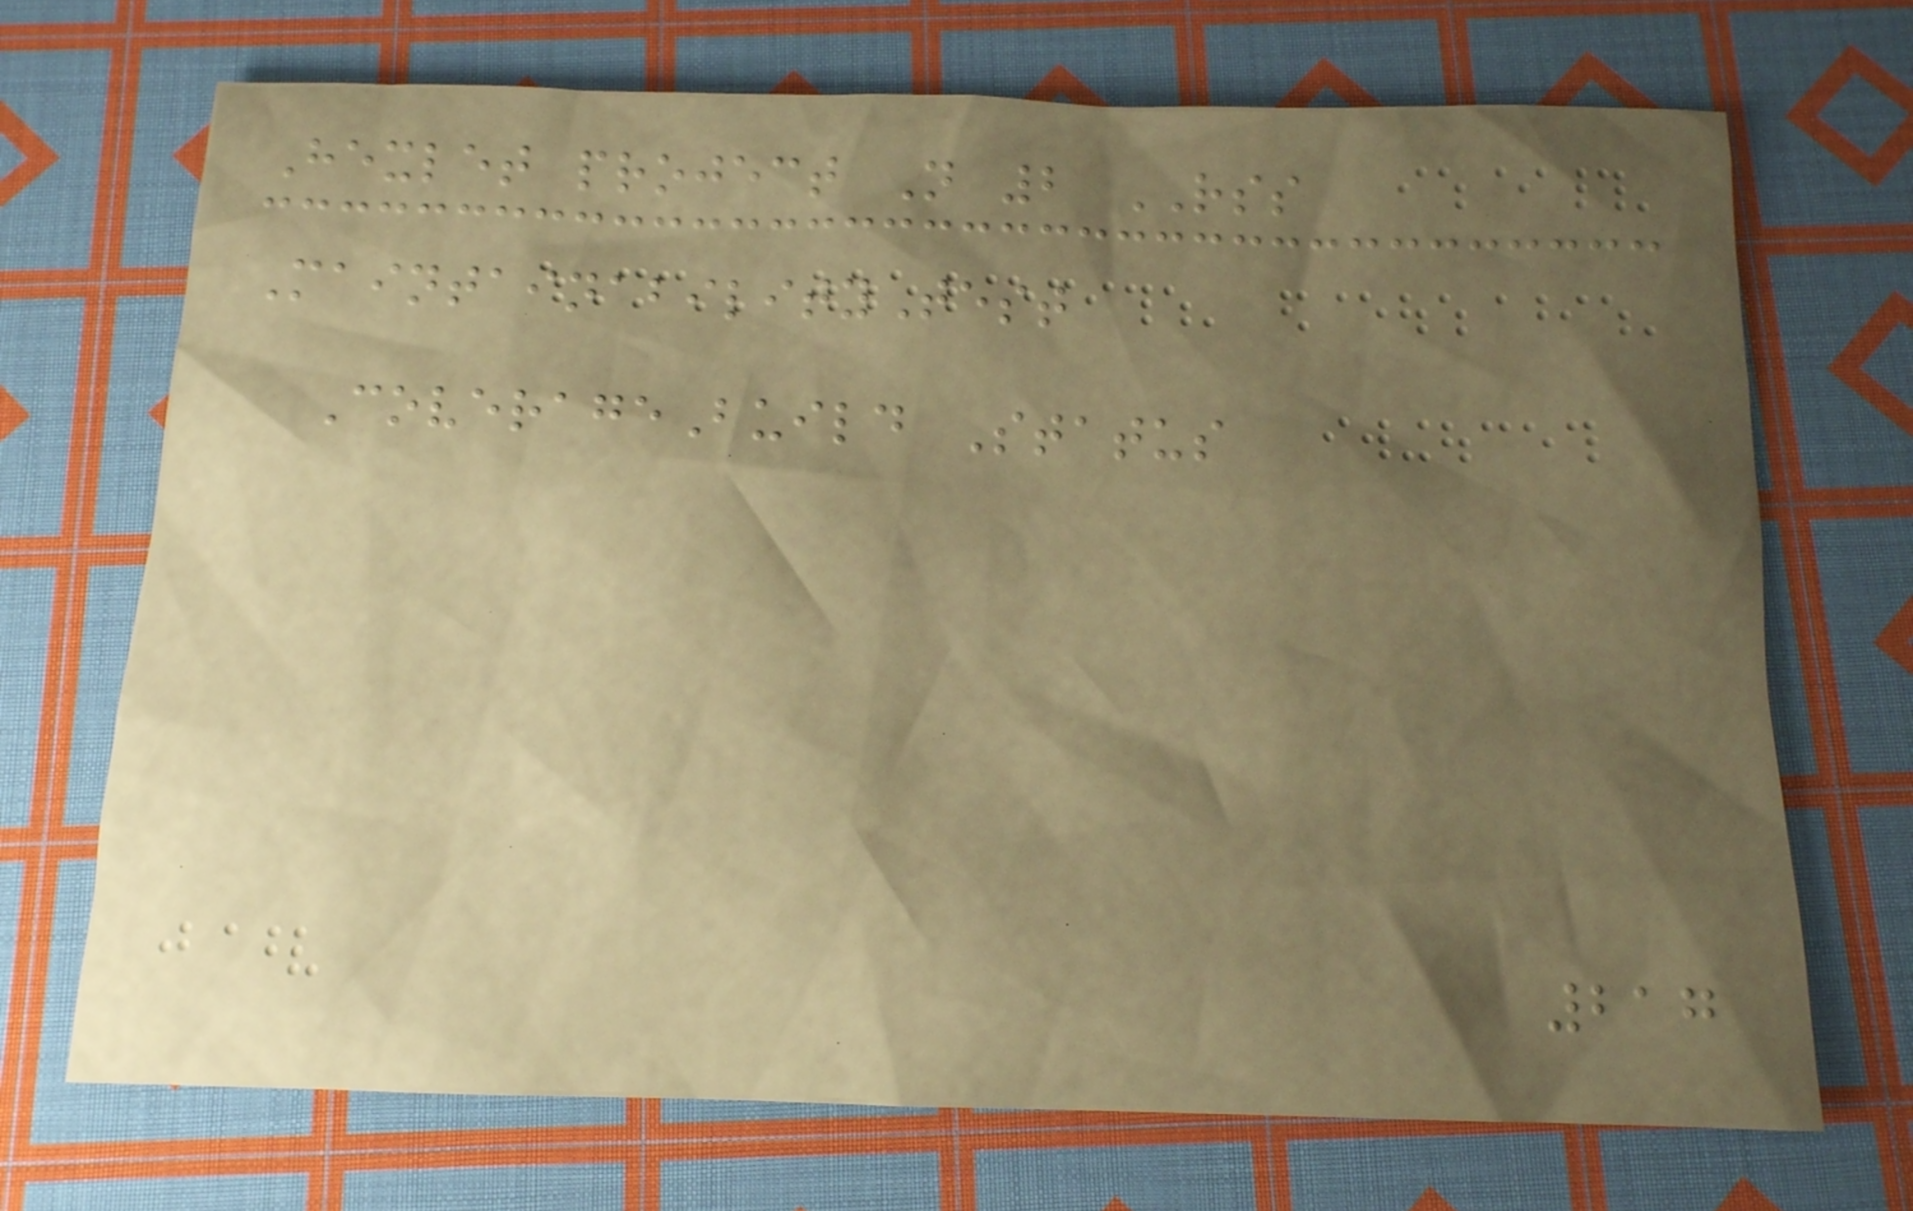Hexlet project N 2 RSS
MaintainabilityTest
CoverageBuild Status
217
